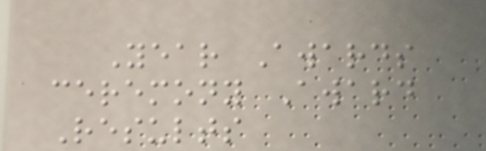Year Awards
ceremony Award
Results
